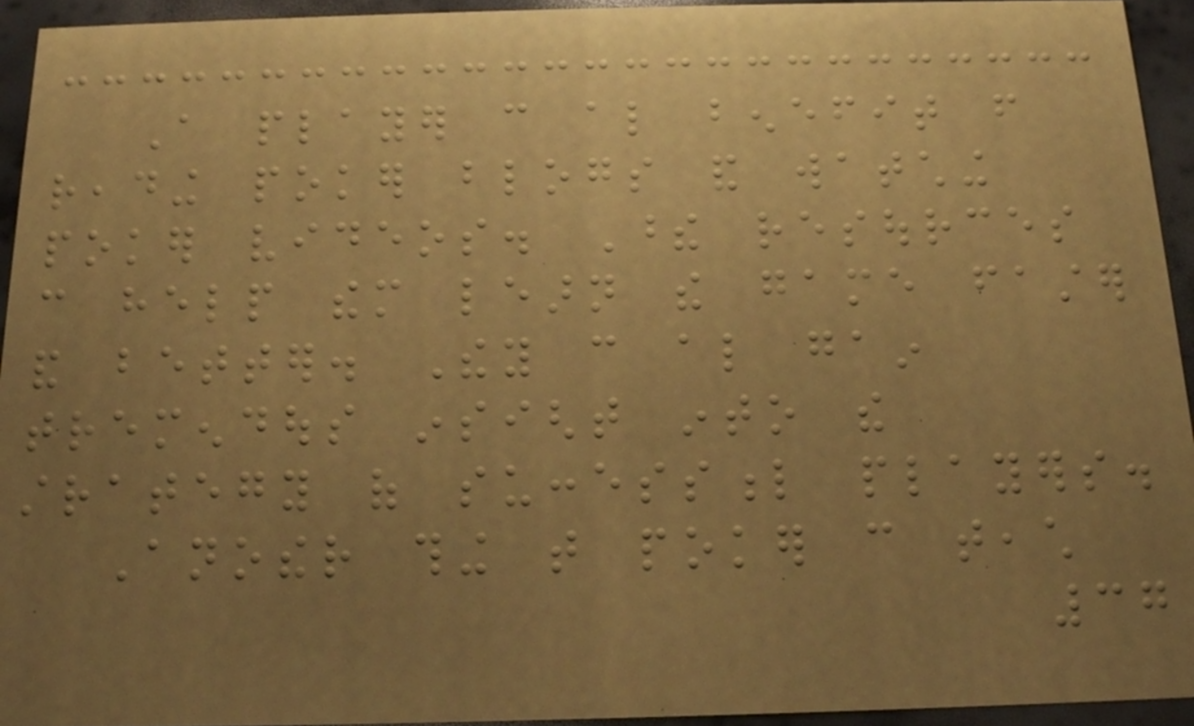A player can also benefit from
reading poker blogs and watching
poker videos. These resources
can help them learn the game faster
and better. They can also gain
tremendous insight into the
strategy of successful players.
Another thing that poker can teach
37
